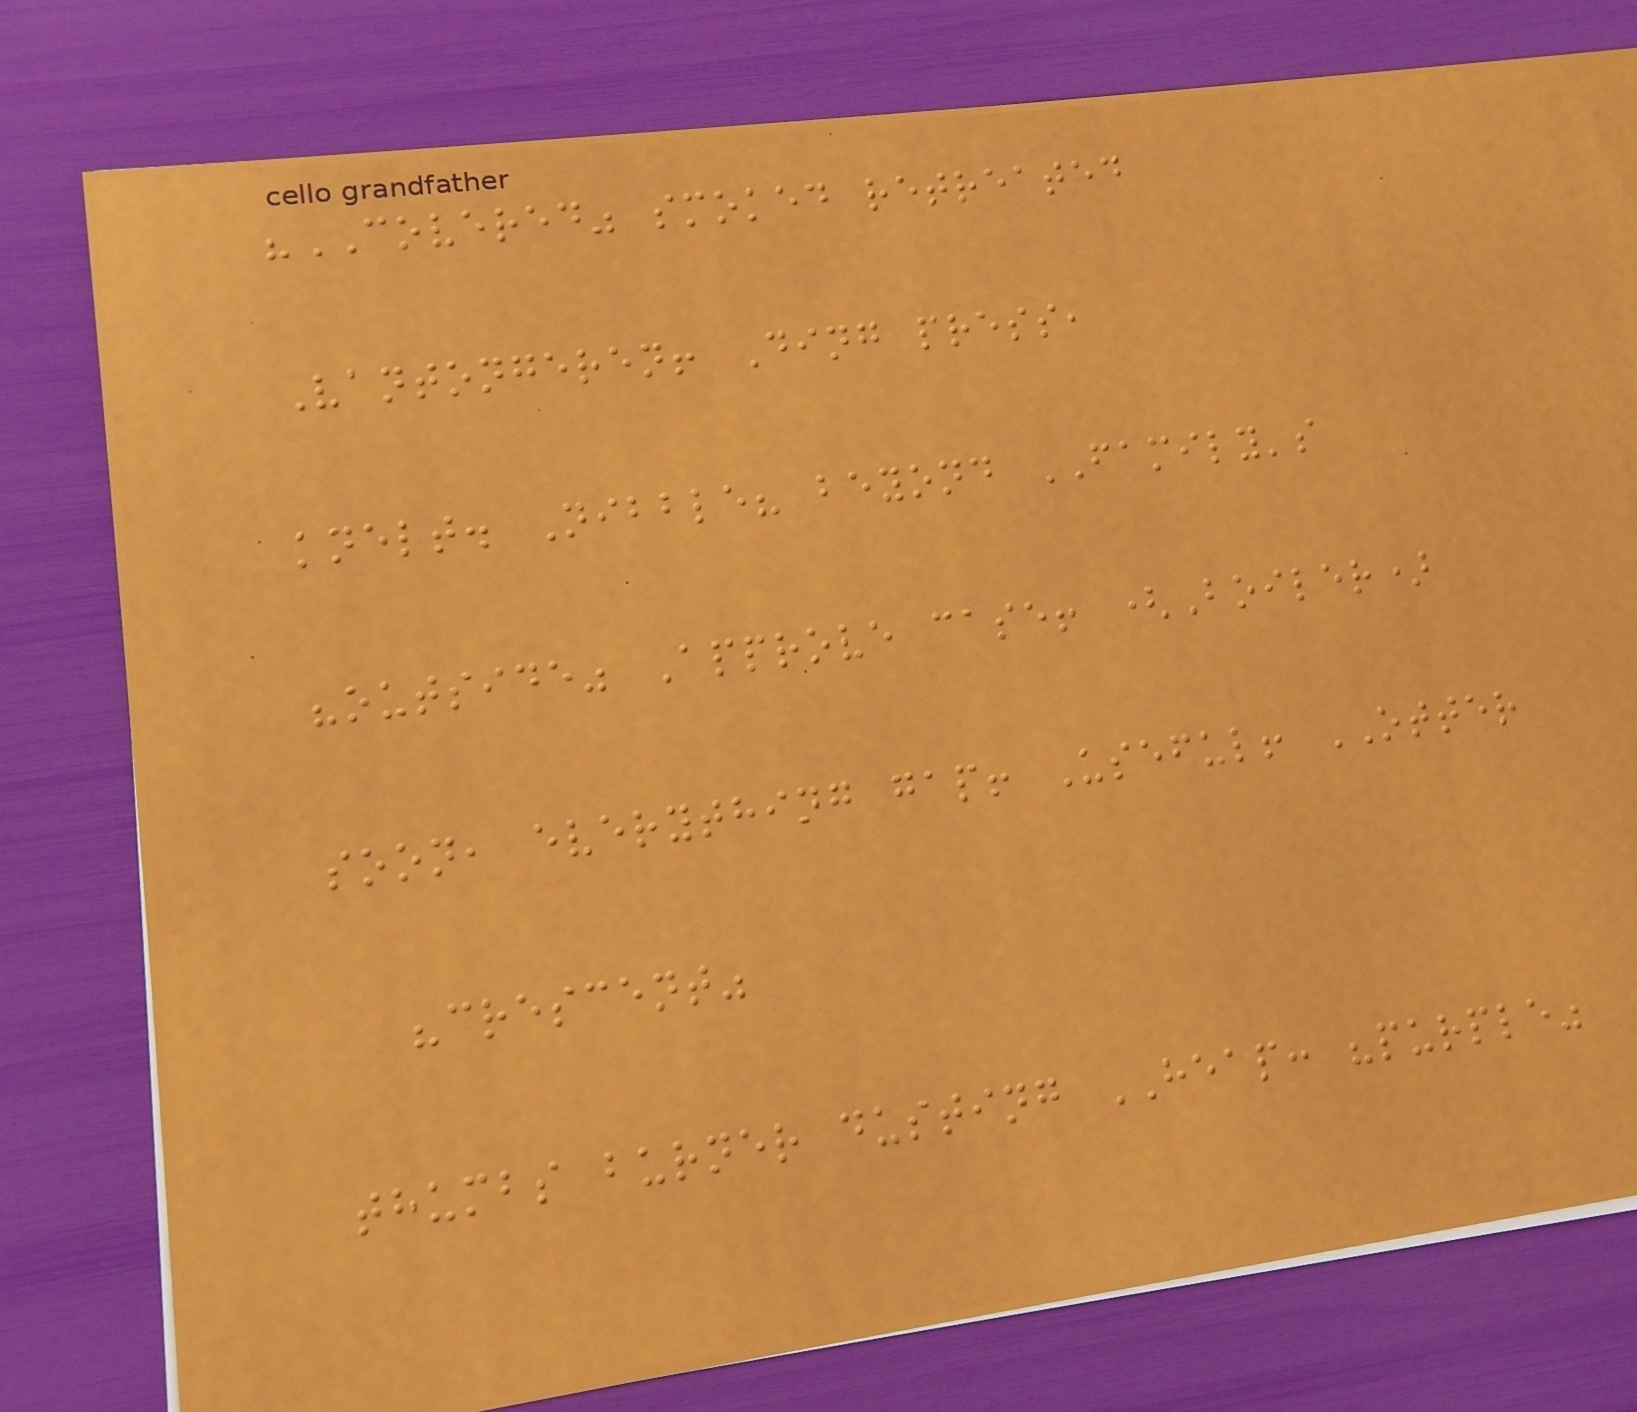"COVERED" smoked retreated
Vantongeren! Ding press,
knelt. Nibble? beyond FAMILY's
"outside" Approve case! (Boiler)
soon, everything gap! Useful! OTTER
"crescent"
thumbs burner dusting HEAP: "purple"
